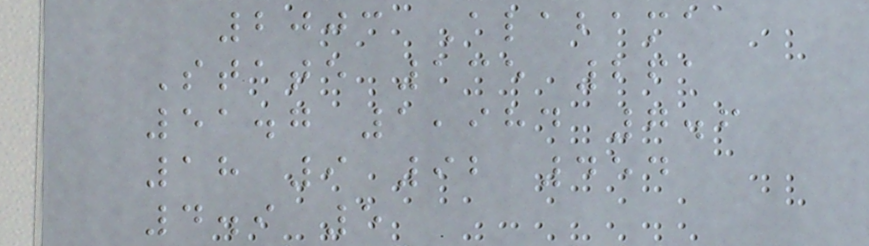2003 Alabama
State 135 261
51.7 1,984 7.6
18 9 92 454
4.9 5
